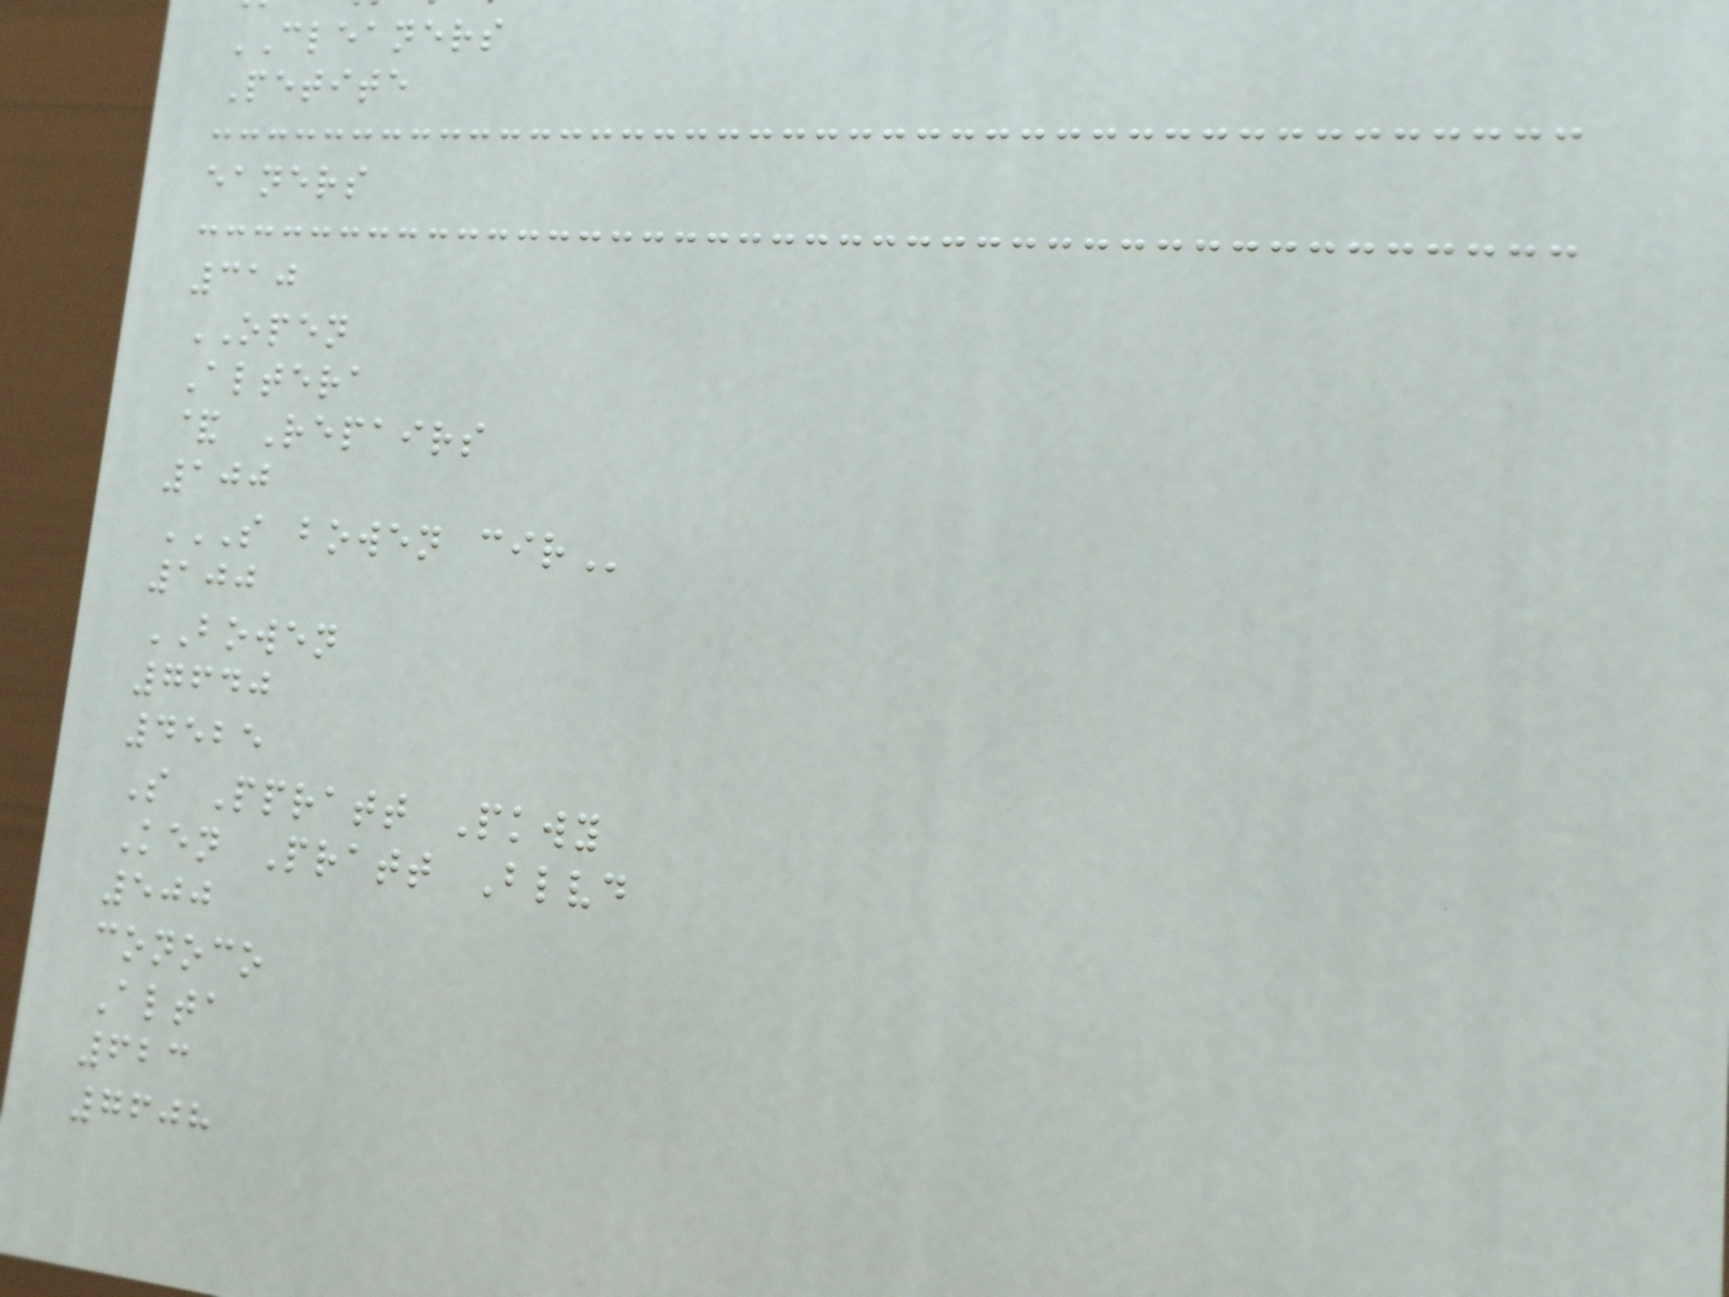CLEANERS
Petite
eaners
310
OPEN
Altera
& Repairs
100
S BOWEN CIR
100
BOWEN
7640
4525
S Ppratt Pkwy
Ken Pratt Blvd
500
conoco
Alta
623
7608
